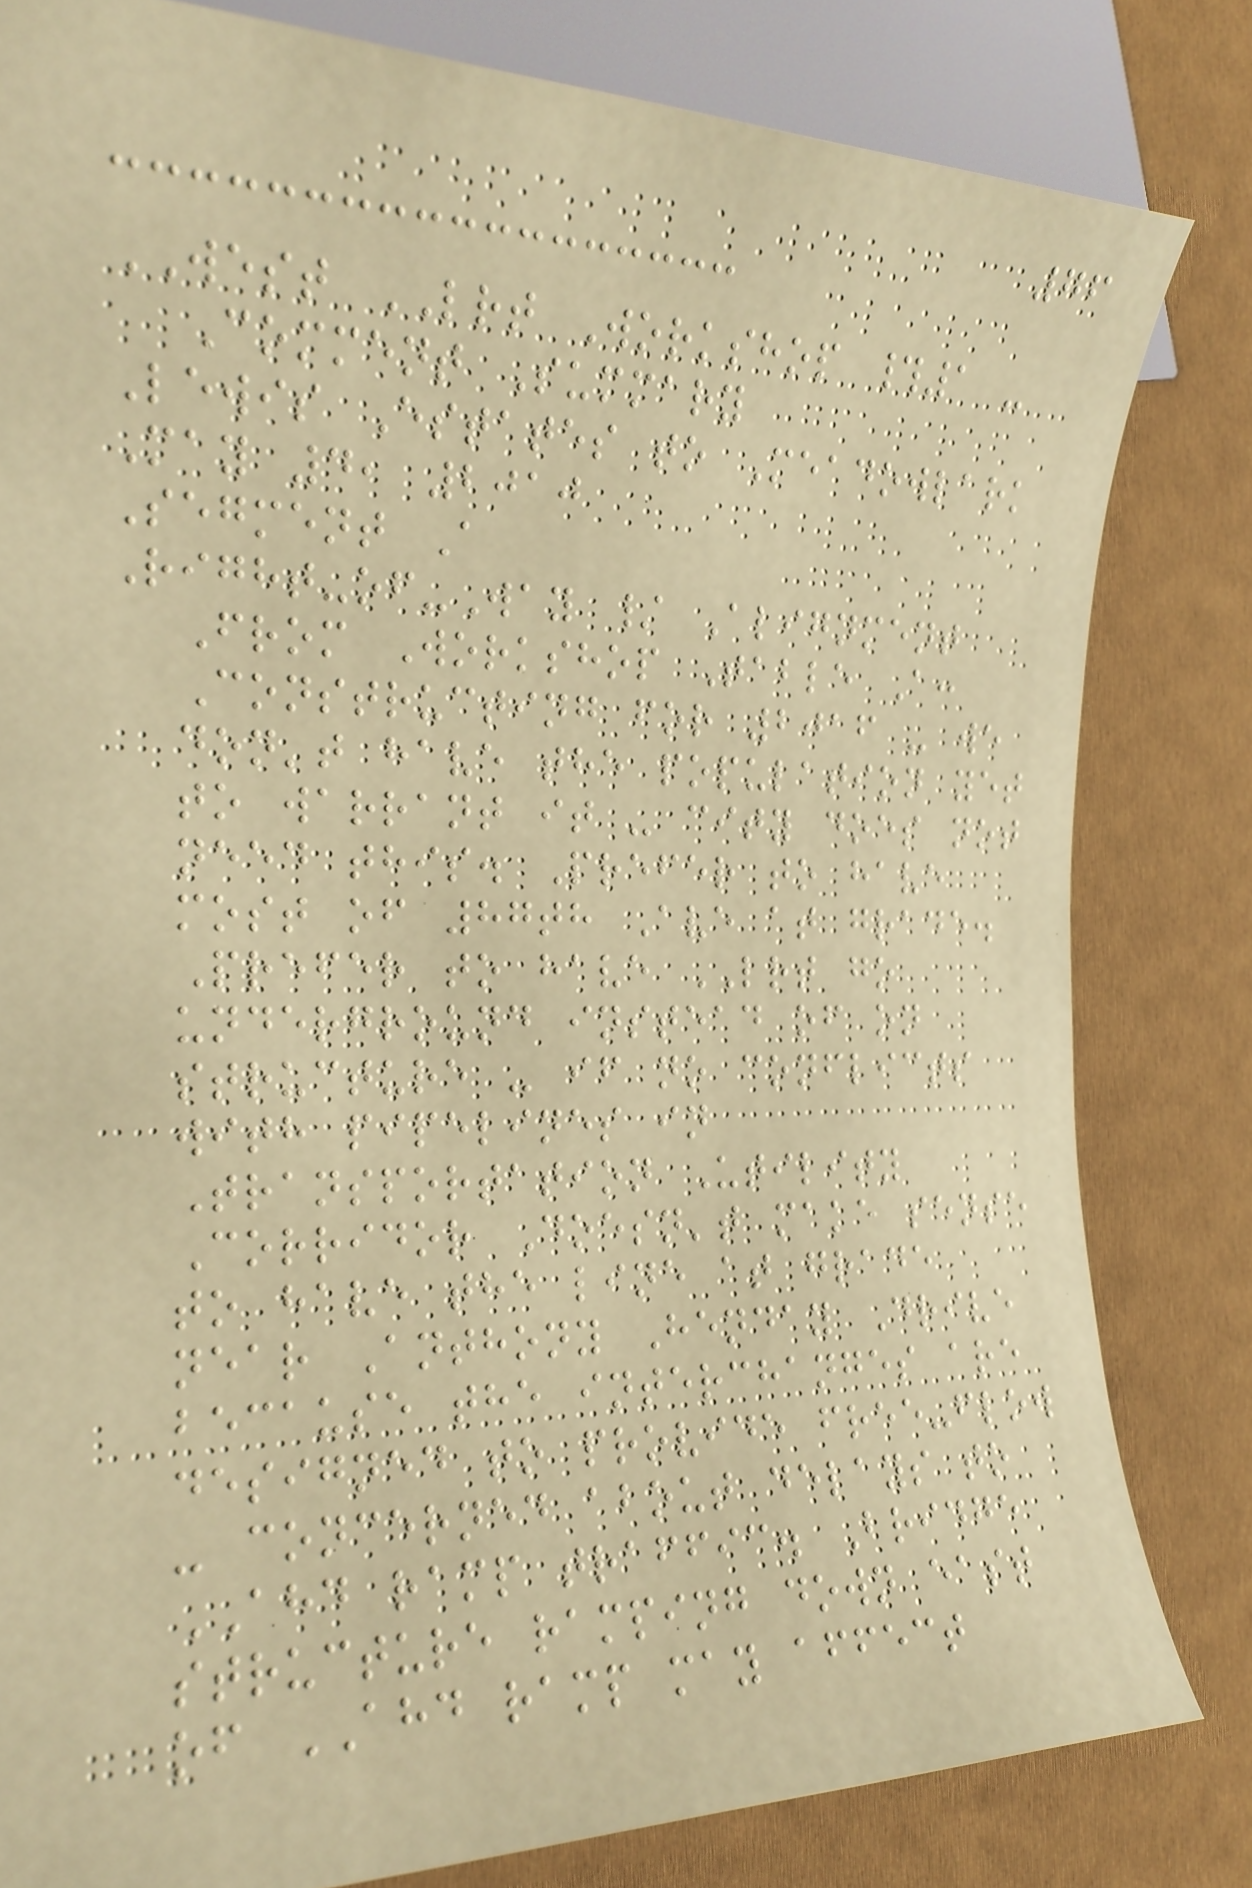76
WEST LRT Workshop #1 -
Comment Summary
Lewis Estates to Meadowlark
May 4, 2010
Segment A
Right-of-Way / Alignment
From Workshop Table A:
Constructing for 2016 - we
don't have the population yet
to warrant it - city does not
need this. Prefer to have
most of 87th Ave at grade.
Prefer to have LRT go
underground instead of on
structure - if no conflicts
with pipelines in
Transportation Utility
Corridor Doesn't make sense
to have the line at grade
near Anthony Henday Drive
because the interchanges are
designed to provide free-flow
- concerned about delays to
AHD ramp traffic. Bridge
structure ramping down east
of AHD ramp may affect
